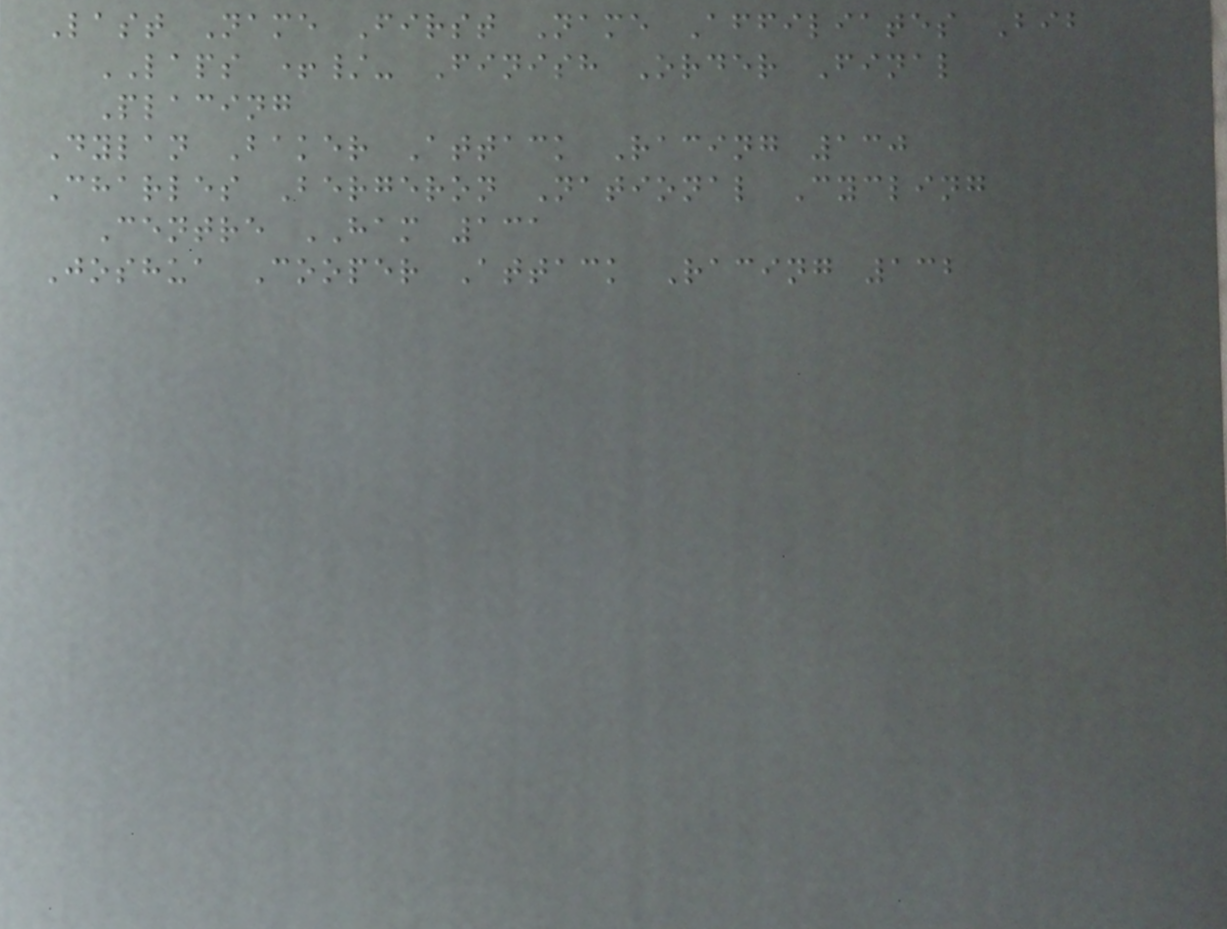Last Name First Name Affiliates Bib
LAPS +/- Finish Order Final
Placing
Dylan Baker Attack Racing 130
Charles Bergeron National Cycling
Centre HAM 131
Joshua Cooper Attack Racing 132
